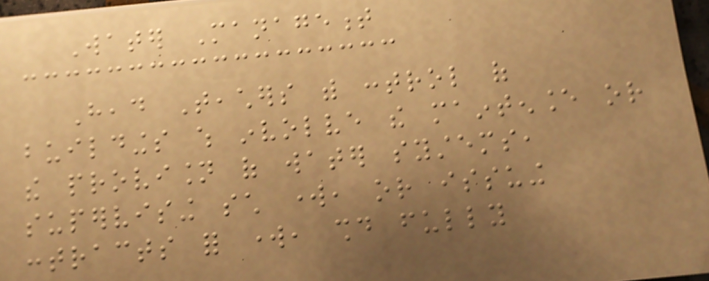Water Management
Head Teachers with control of
buildings which involve the maintenance or
the provision of water systems,
supervising such work, or issuing
contracts for work, should fully
